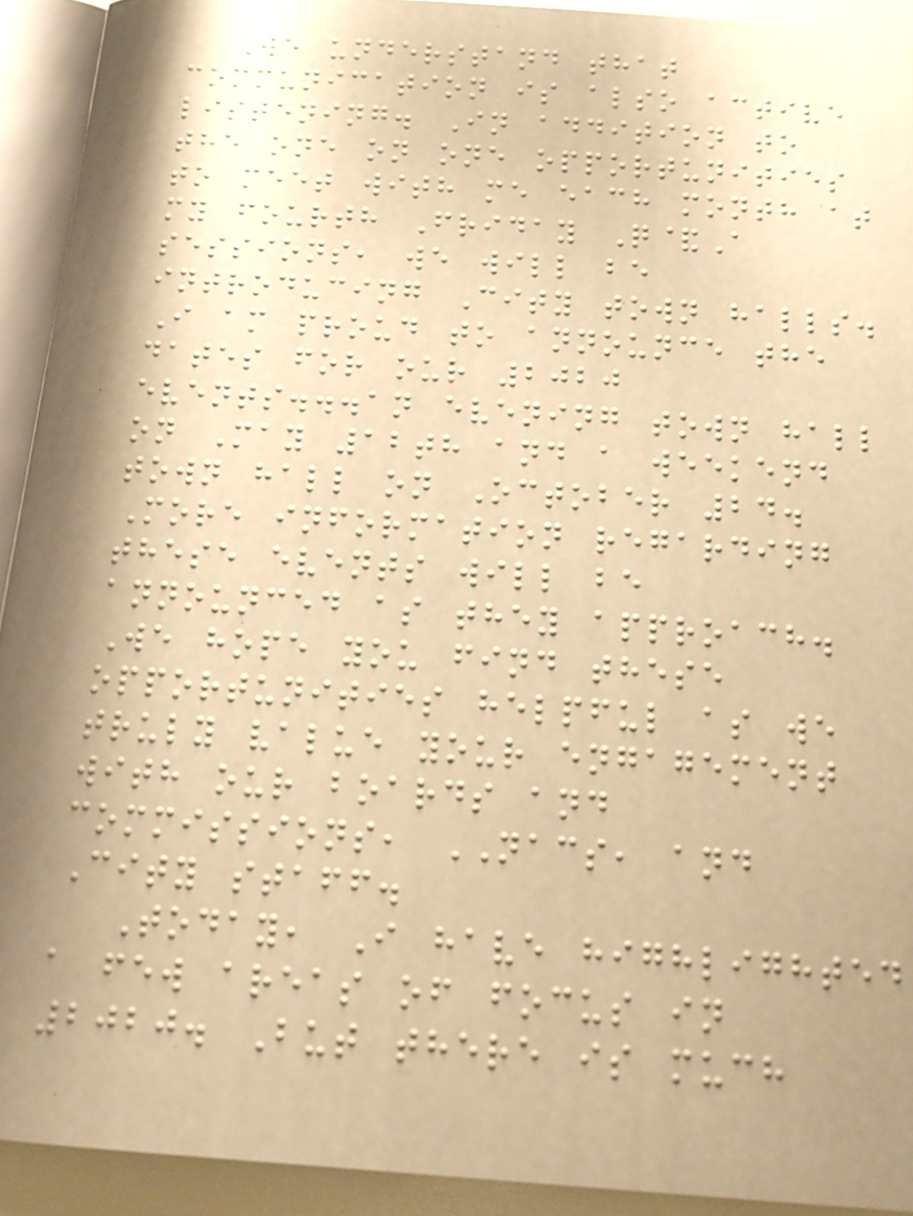We understand that
communication is also active
listening. In addition to
the one on one opportunities
to meet with me each month at
my fourth Friday Q&A
sessions, we will be
introducing City town halls.
I am proud to announce the
dates for our 2020
events...an evening town hall
on May 12th and a weekend
town hall on October 24.
More information regarding
these events will be
announced as they approach.
We hope you find these
opportunities helpful as we
truly value your engagement
with our boards and
commissions, NACS, and
City staff.
Today, I have highlighted
a few areas of focus in
2020. But there is much
